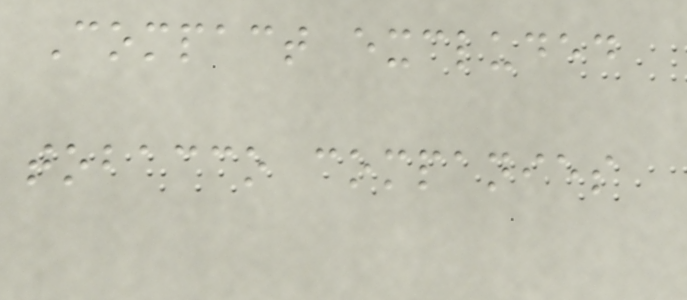Compact excluded
tobacco companies
